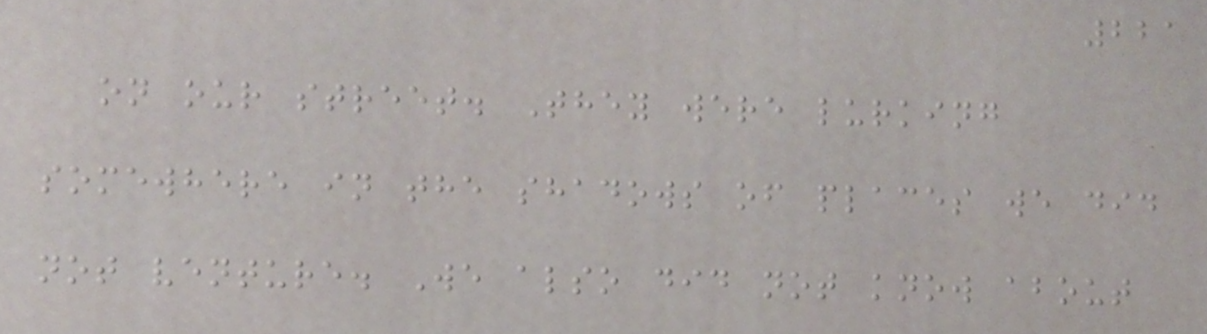221
on our street. They were lurking
somewhere in the shadows of places we did
not venture. We also did not know about
